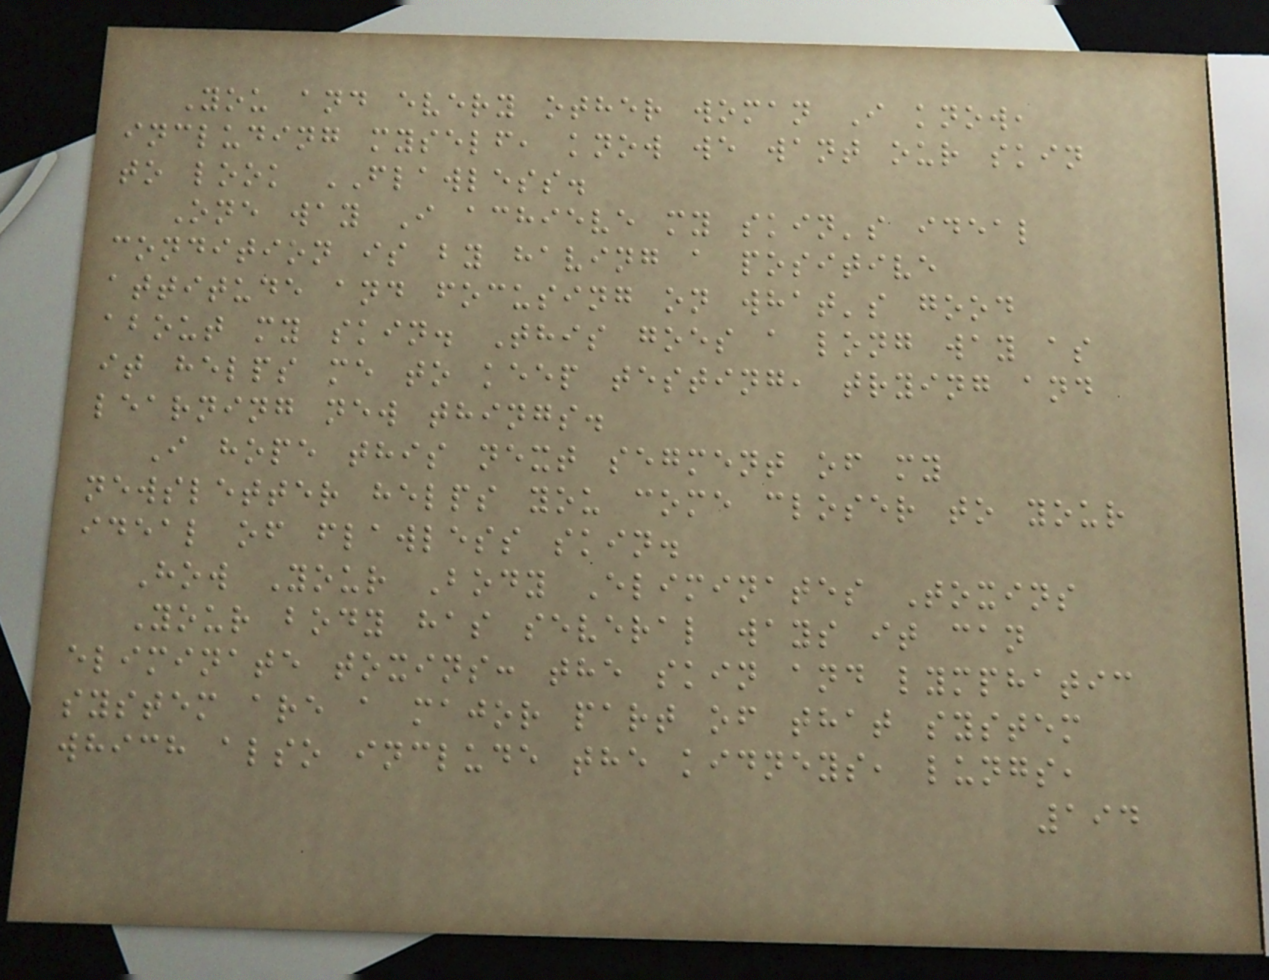You and every other woman I know,
including myself, know we want our skin
to look FLAWLESS.
One way I achieve my skin's ideal
condition is by having a positive
attitude and focusing on what's good
about my skin. This goes a long way as
it helps me to keep testing, trying and
learning new things.
I hope this next segment of my
newsletter helps you come closer to your
ideal of flawless skin.
How Your Body Eliminates Toxins
Your body has several ways it can
eliminate toxins: the skin and lymphatic
system are a major part of that system
which also include the kidneys, lungs,
194
